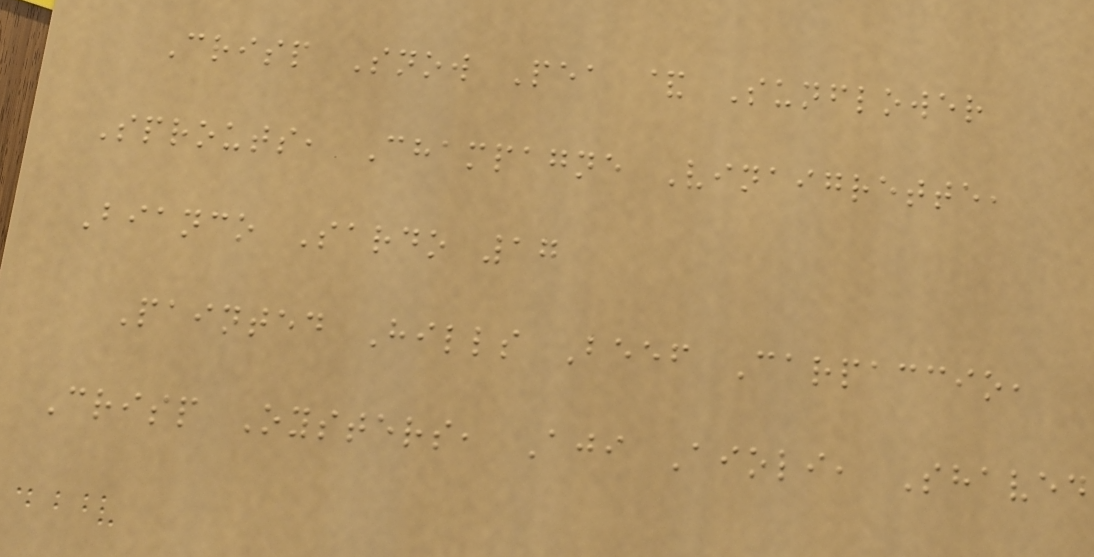Crisp Snow Pea & Sunflower
Sprouts, Champagne Vinaigrette,
Bianco Sardo 17
Painted Hills Beef Carpaccio,
Crisp Oysters, Aji Aioli, Shaved
